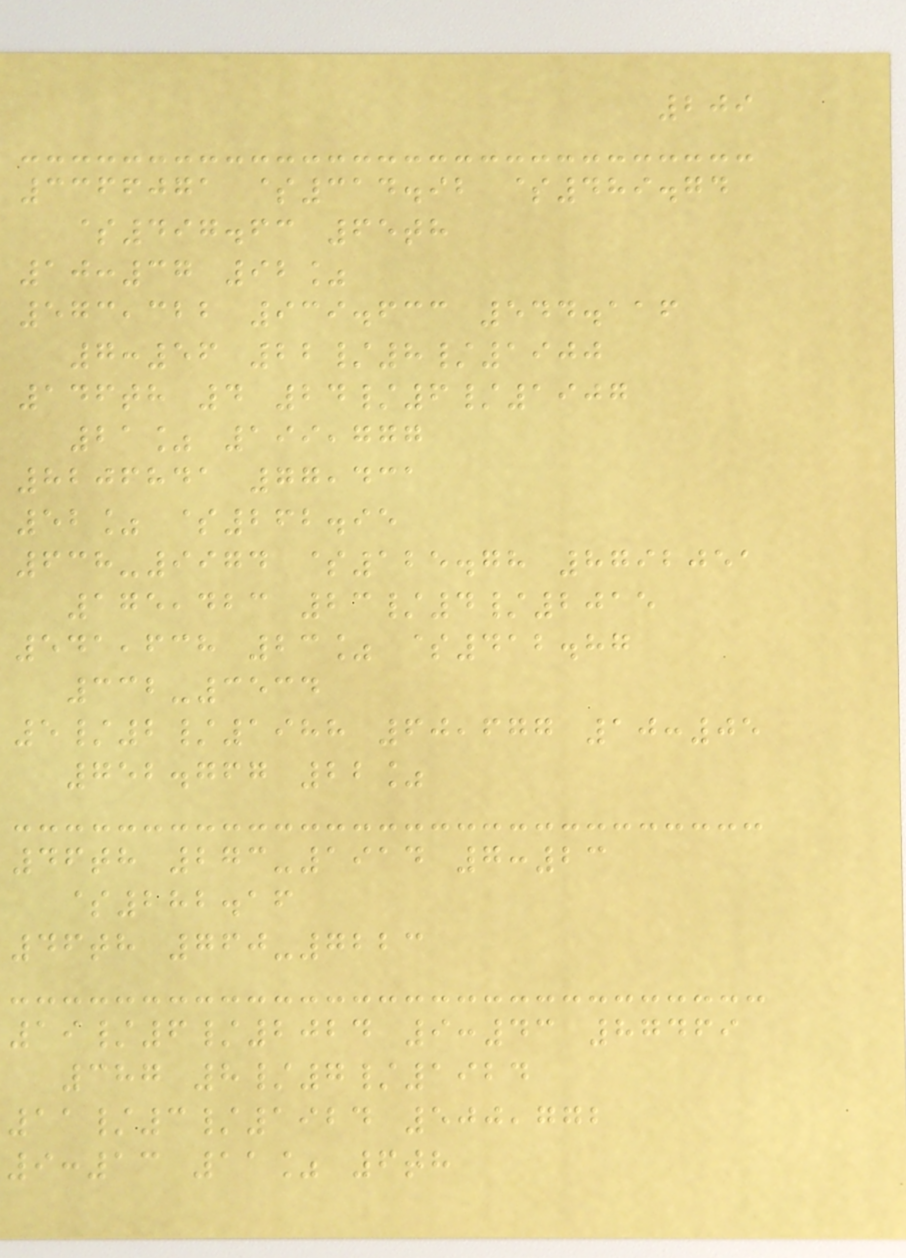209
3366071 $314.92 $489.74
$497.63 65th
10:37 92%
573,322 939.633 544.116
7:56 22/8/1900
146th 4 24/6/1907
21% 199,777
8206841 77,431
52% $262.95
638-9974 $125.78 8792051
175,423 23/4/2015
541,638 23% $412.87
332-3534
5/2/1988 60,677 10:05
752.767 22%
46th 273-1914 7:23
$282.16
46th 760-7223
19/6/2024 9:43 87469
387 8/7/1924
11/3/1924 500,772
9:13 11% 6th
